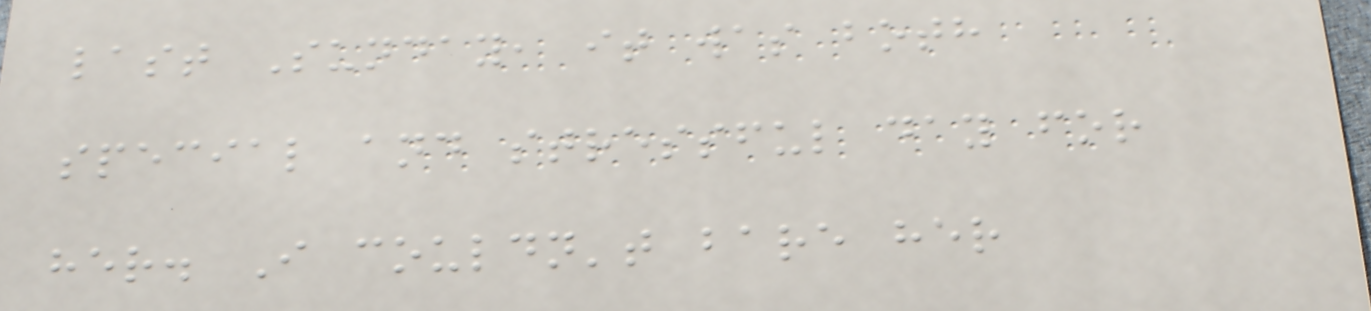last Sunday, it was both
special and stressful day for
her. I couldn't bare her
